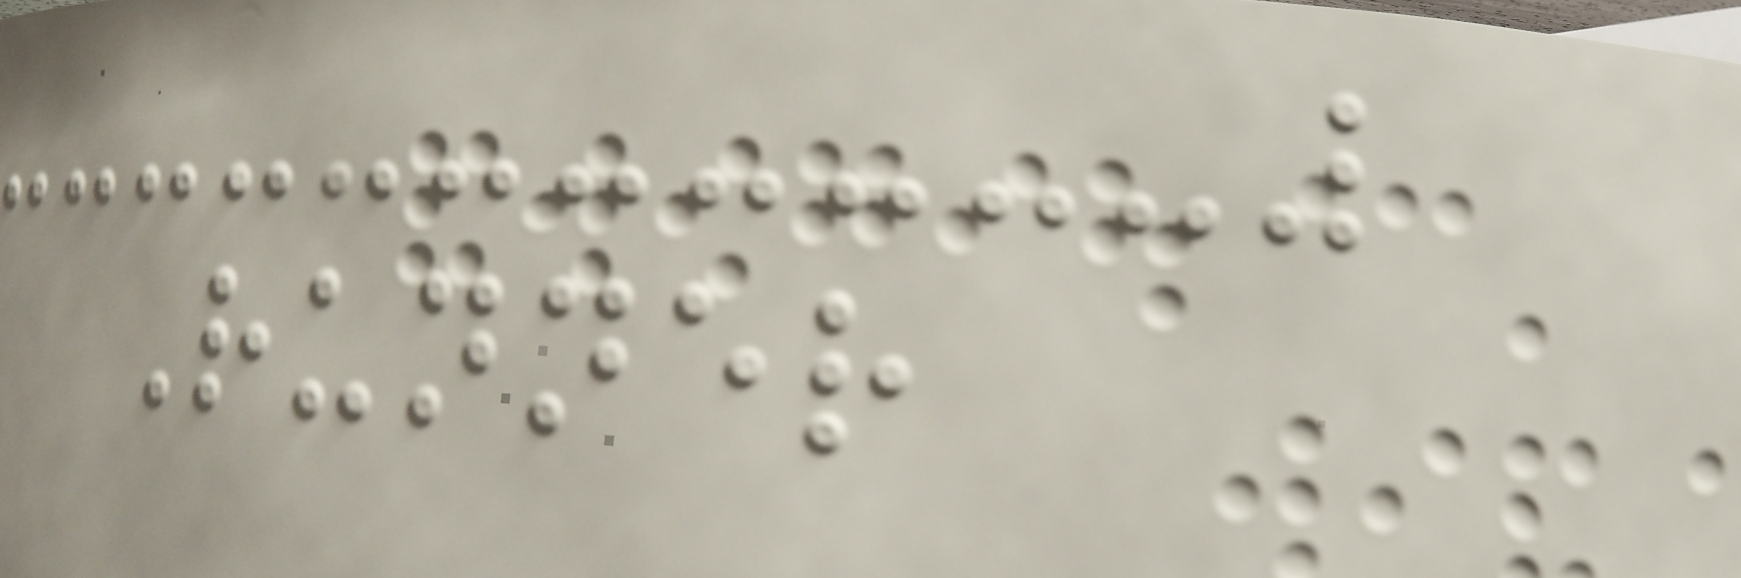Runner
